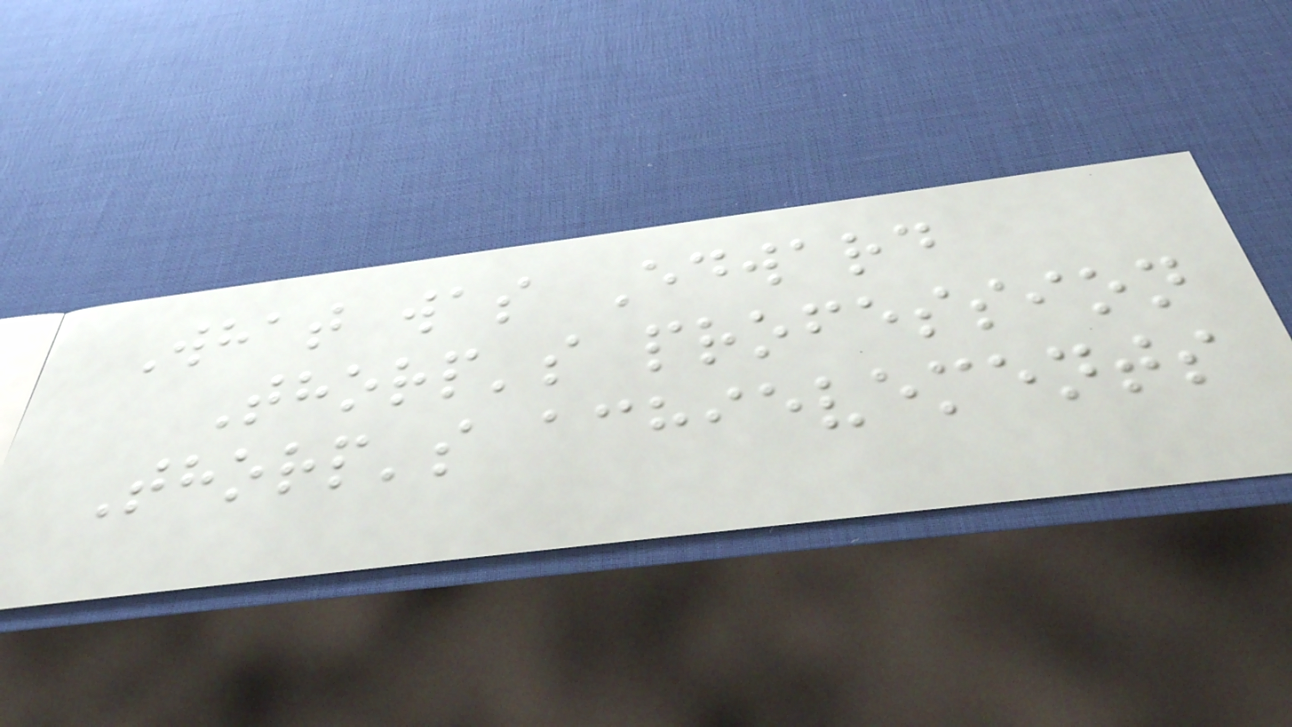What was Edward
Thorp's profession
Thorp's achievements
